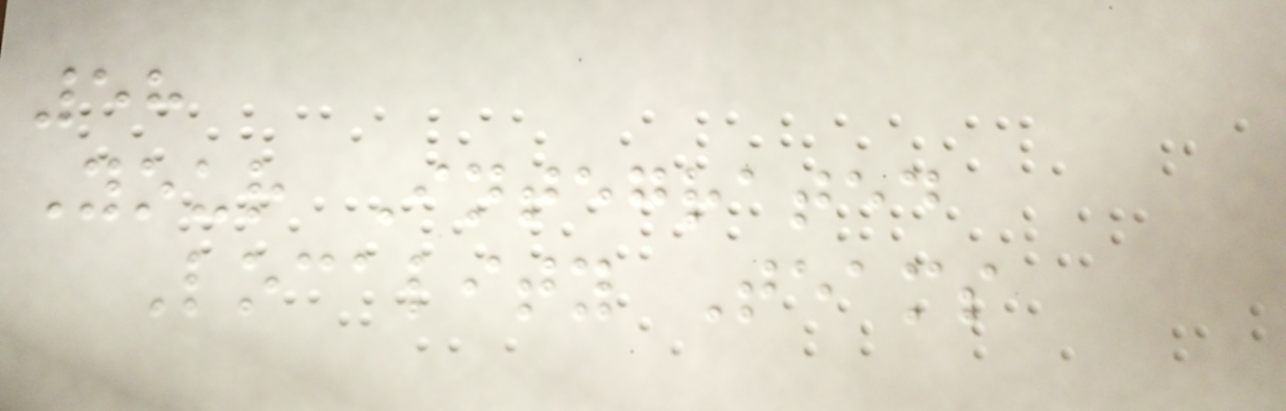58
Your Integrated
Locality Teams
